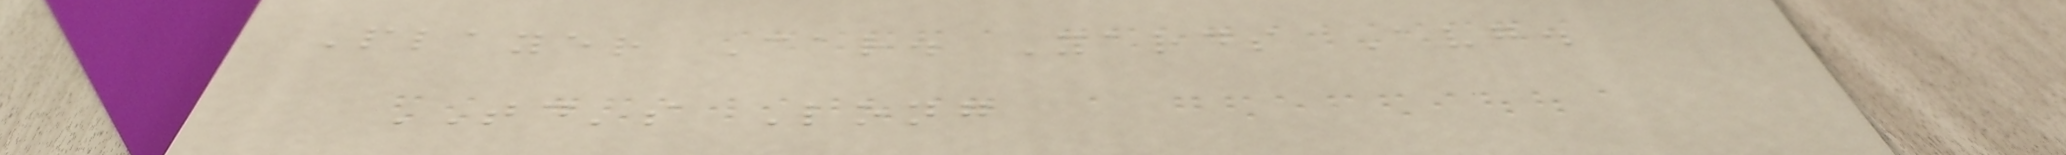Player Car. Yards Avg.
TD's Long
